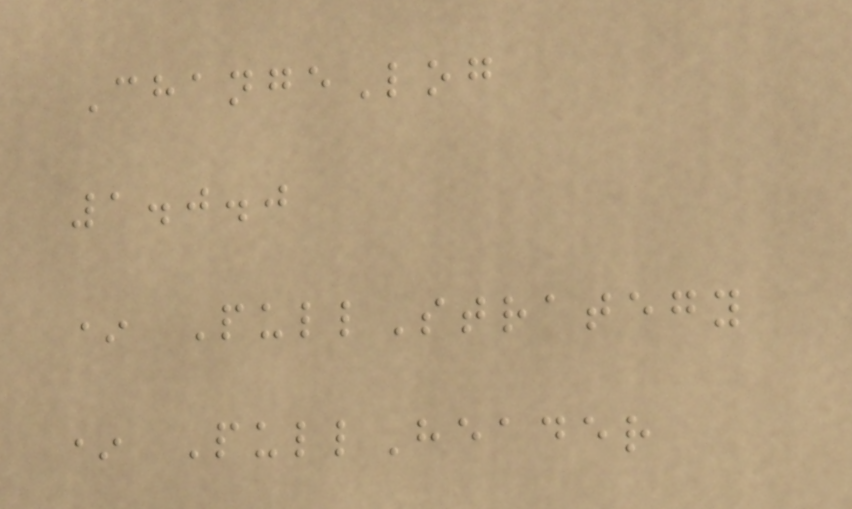ChangeLog
1.0.0
* PullStrategy
* PullHeader
